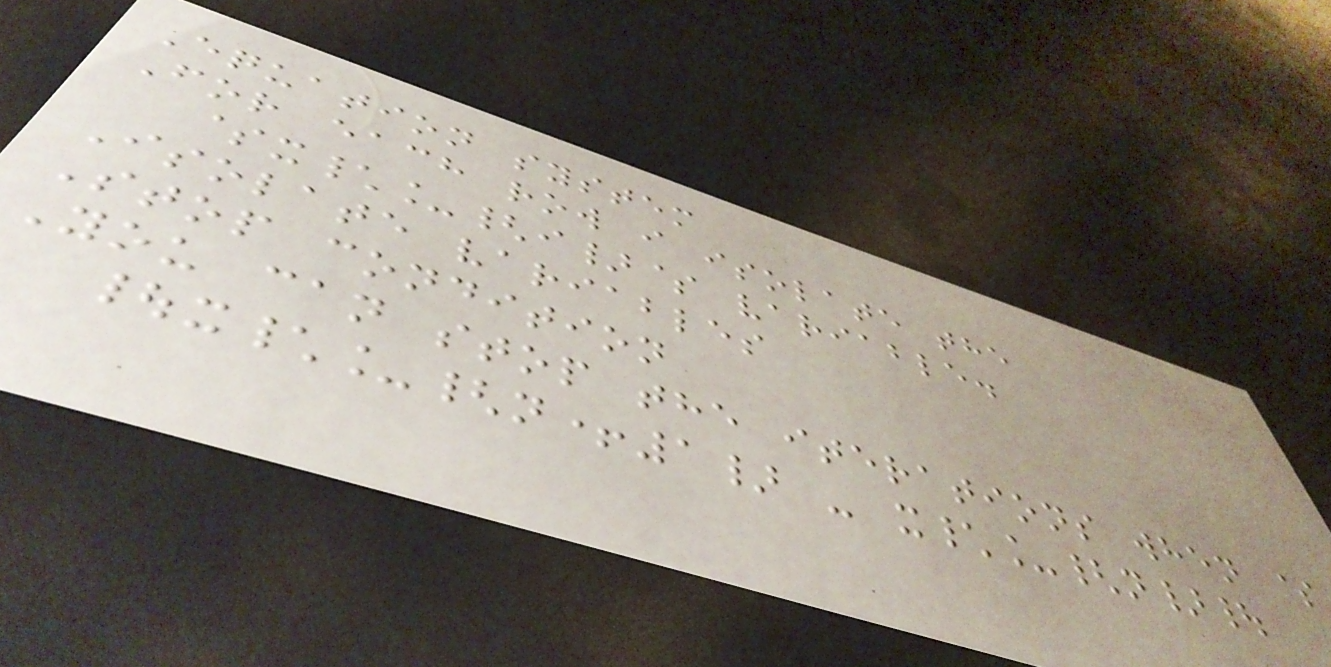Equation system
For each row i isolate the
$x\_{i}$ variable.
Isolate variables
Stop condition
You can stop the iterations when $
|x\_{n+1} - x\_{n}|
